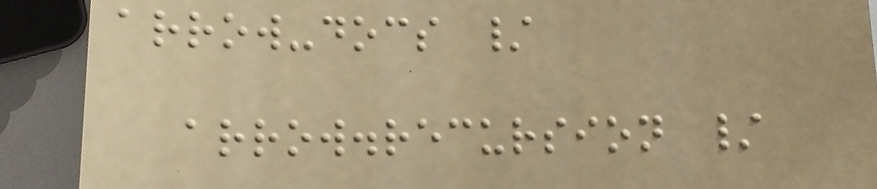arrow-docs /
arrow.recursion /
